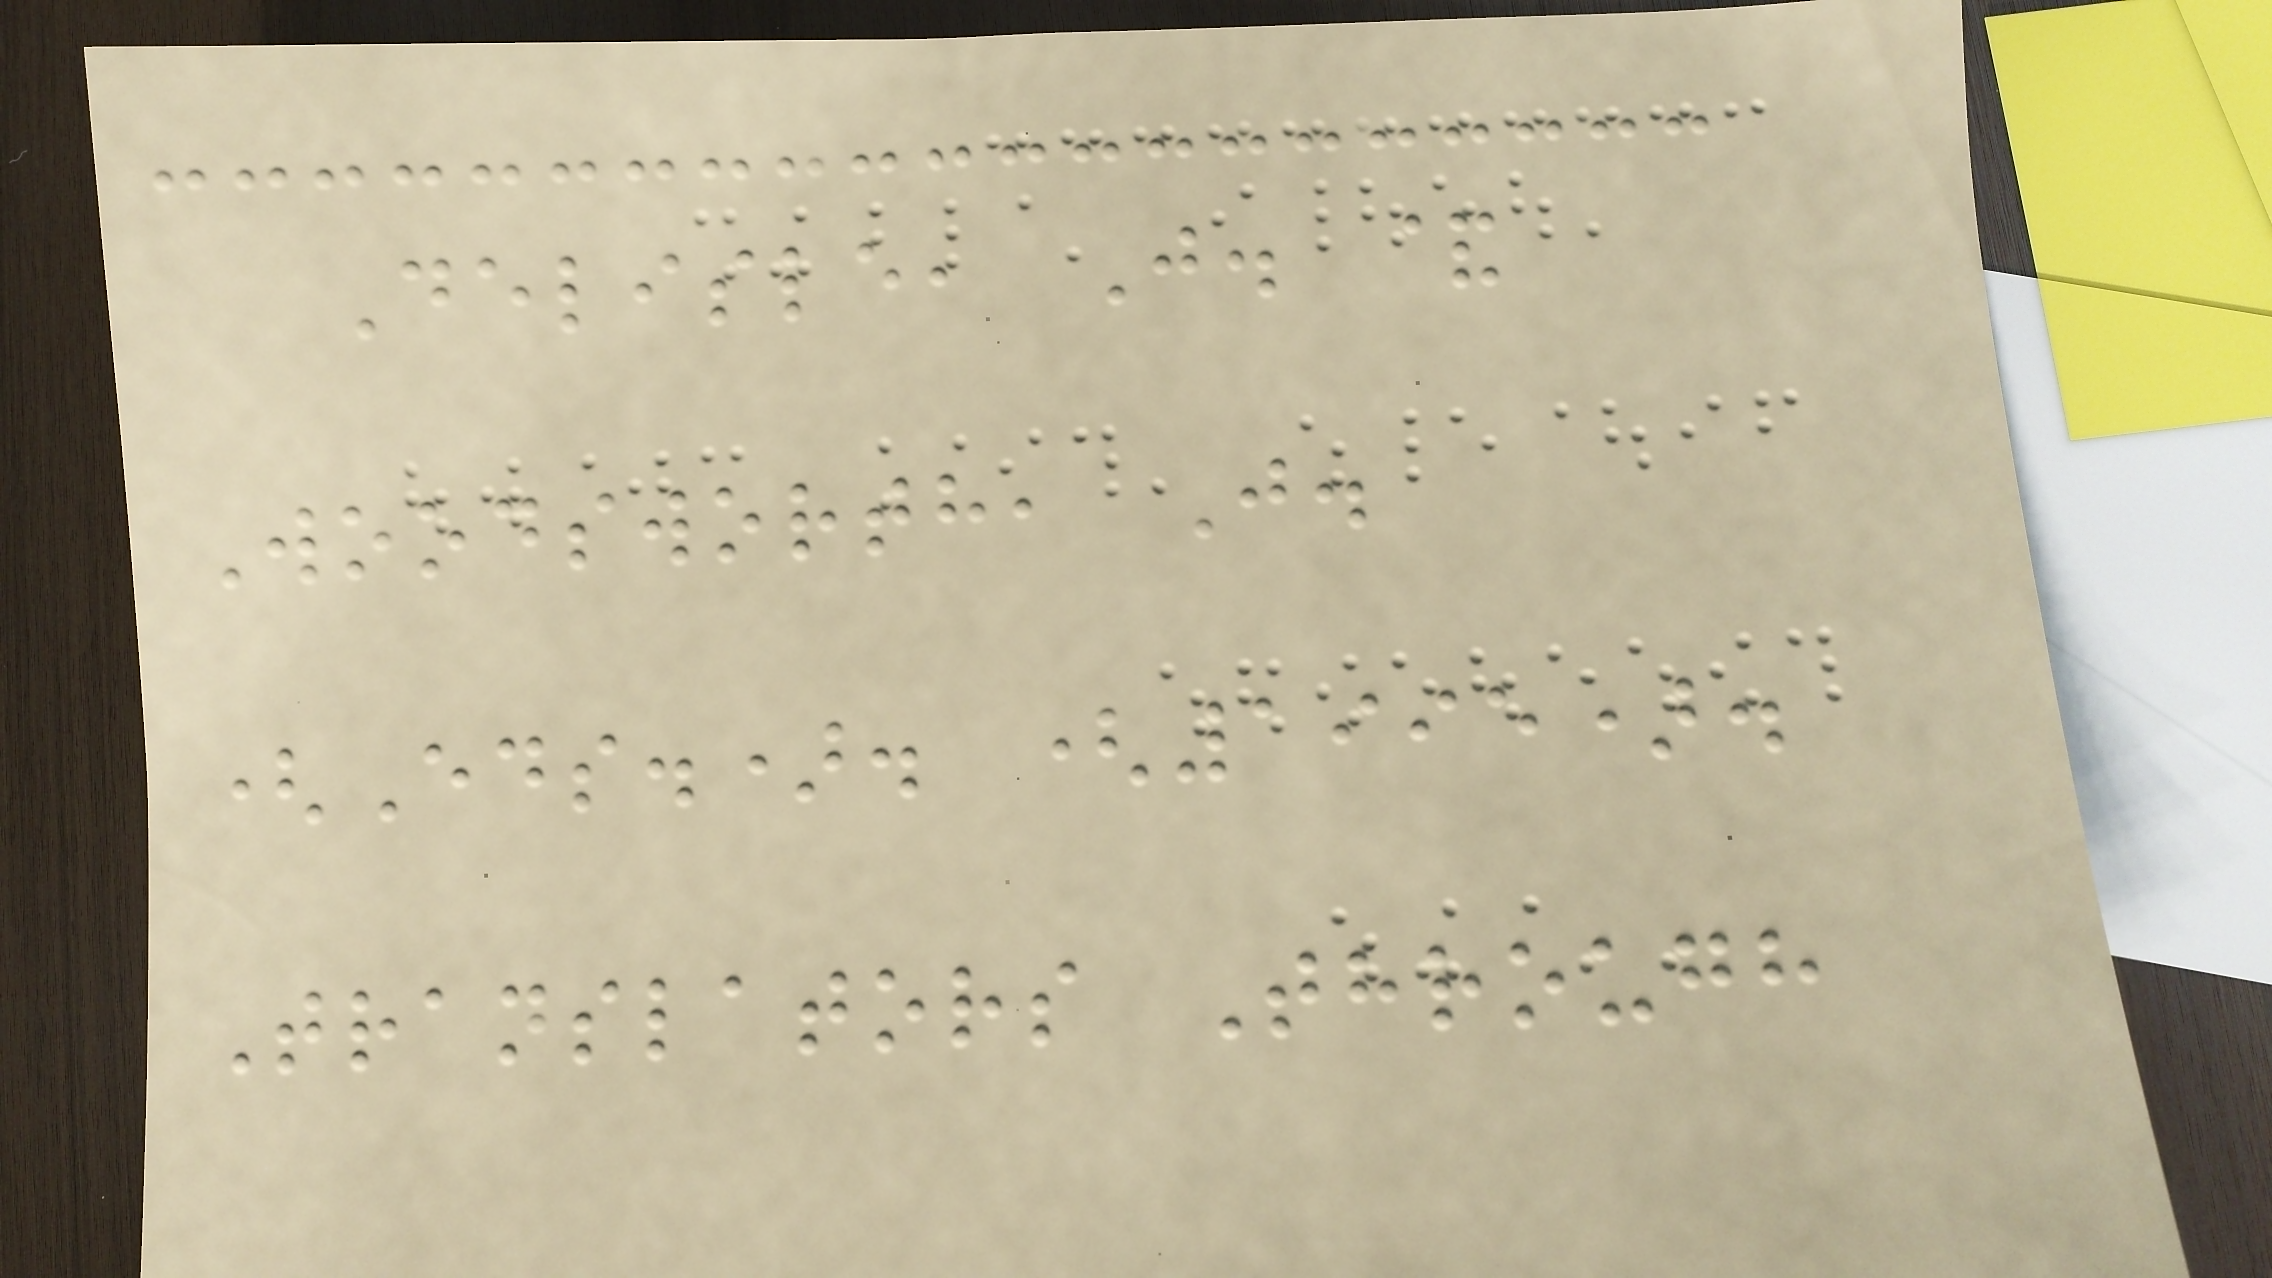Delisle, J. &
Woodsworth, J.
(Eds.). (1995).
Translators Through
